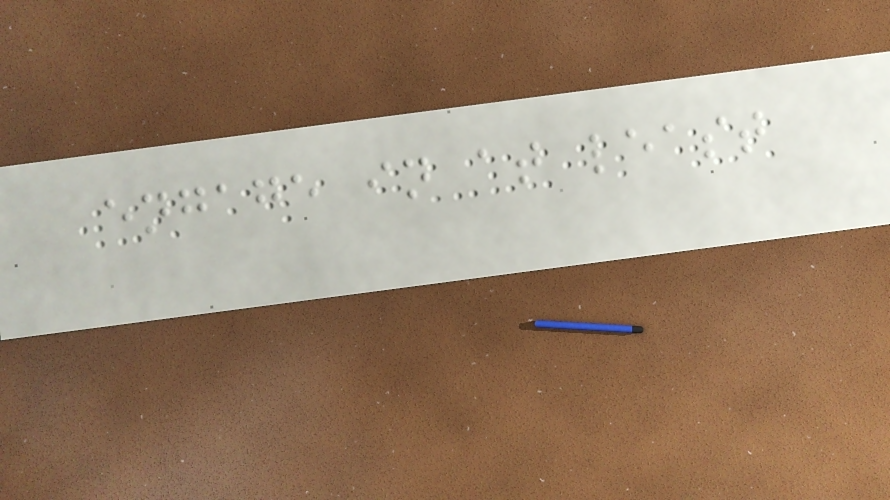engage in at least
